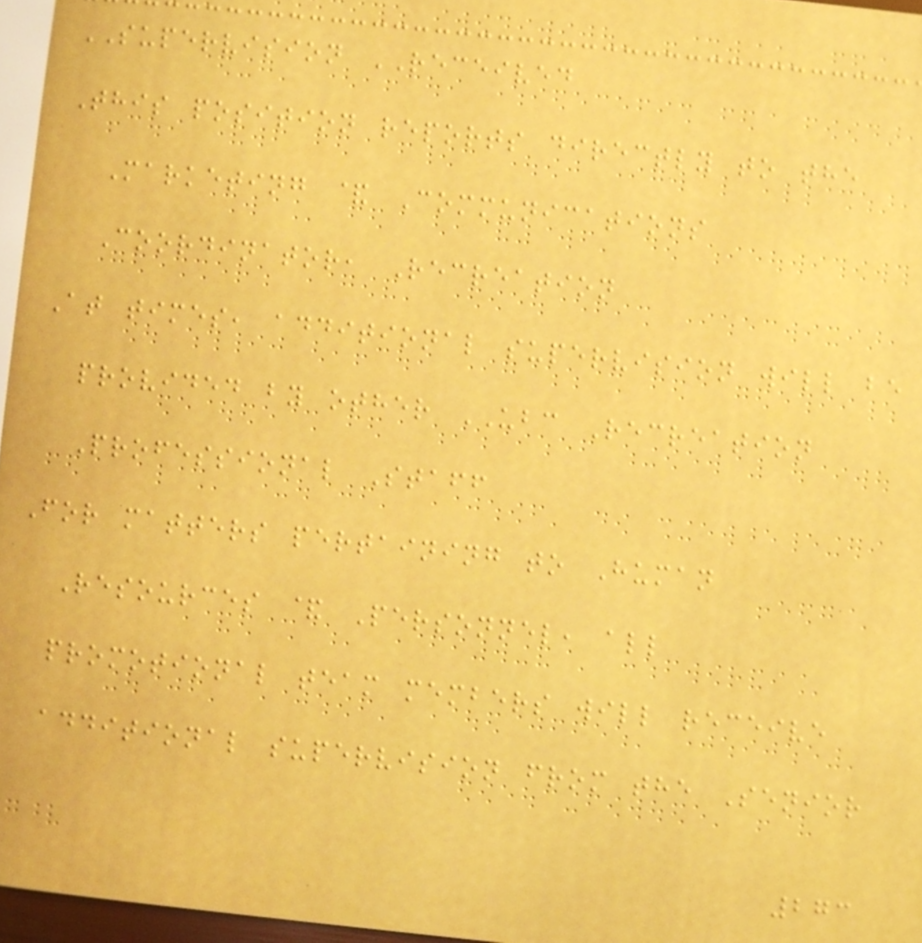SUPERVISION RECEIVED
This position reports directly to the
Marketing & Communications
Coordinator, Recreation
At times, additional supervision will be
provided by other UBC Recreation
Professional Staff
For matters pertaining to Human
Resources & Personnel, all
promotional team members will receive
additional supervision from the Senior
273
